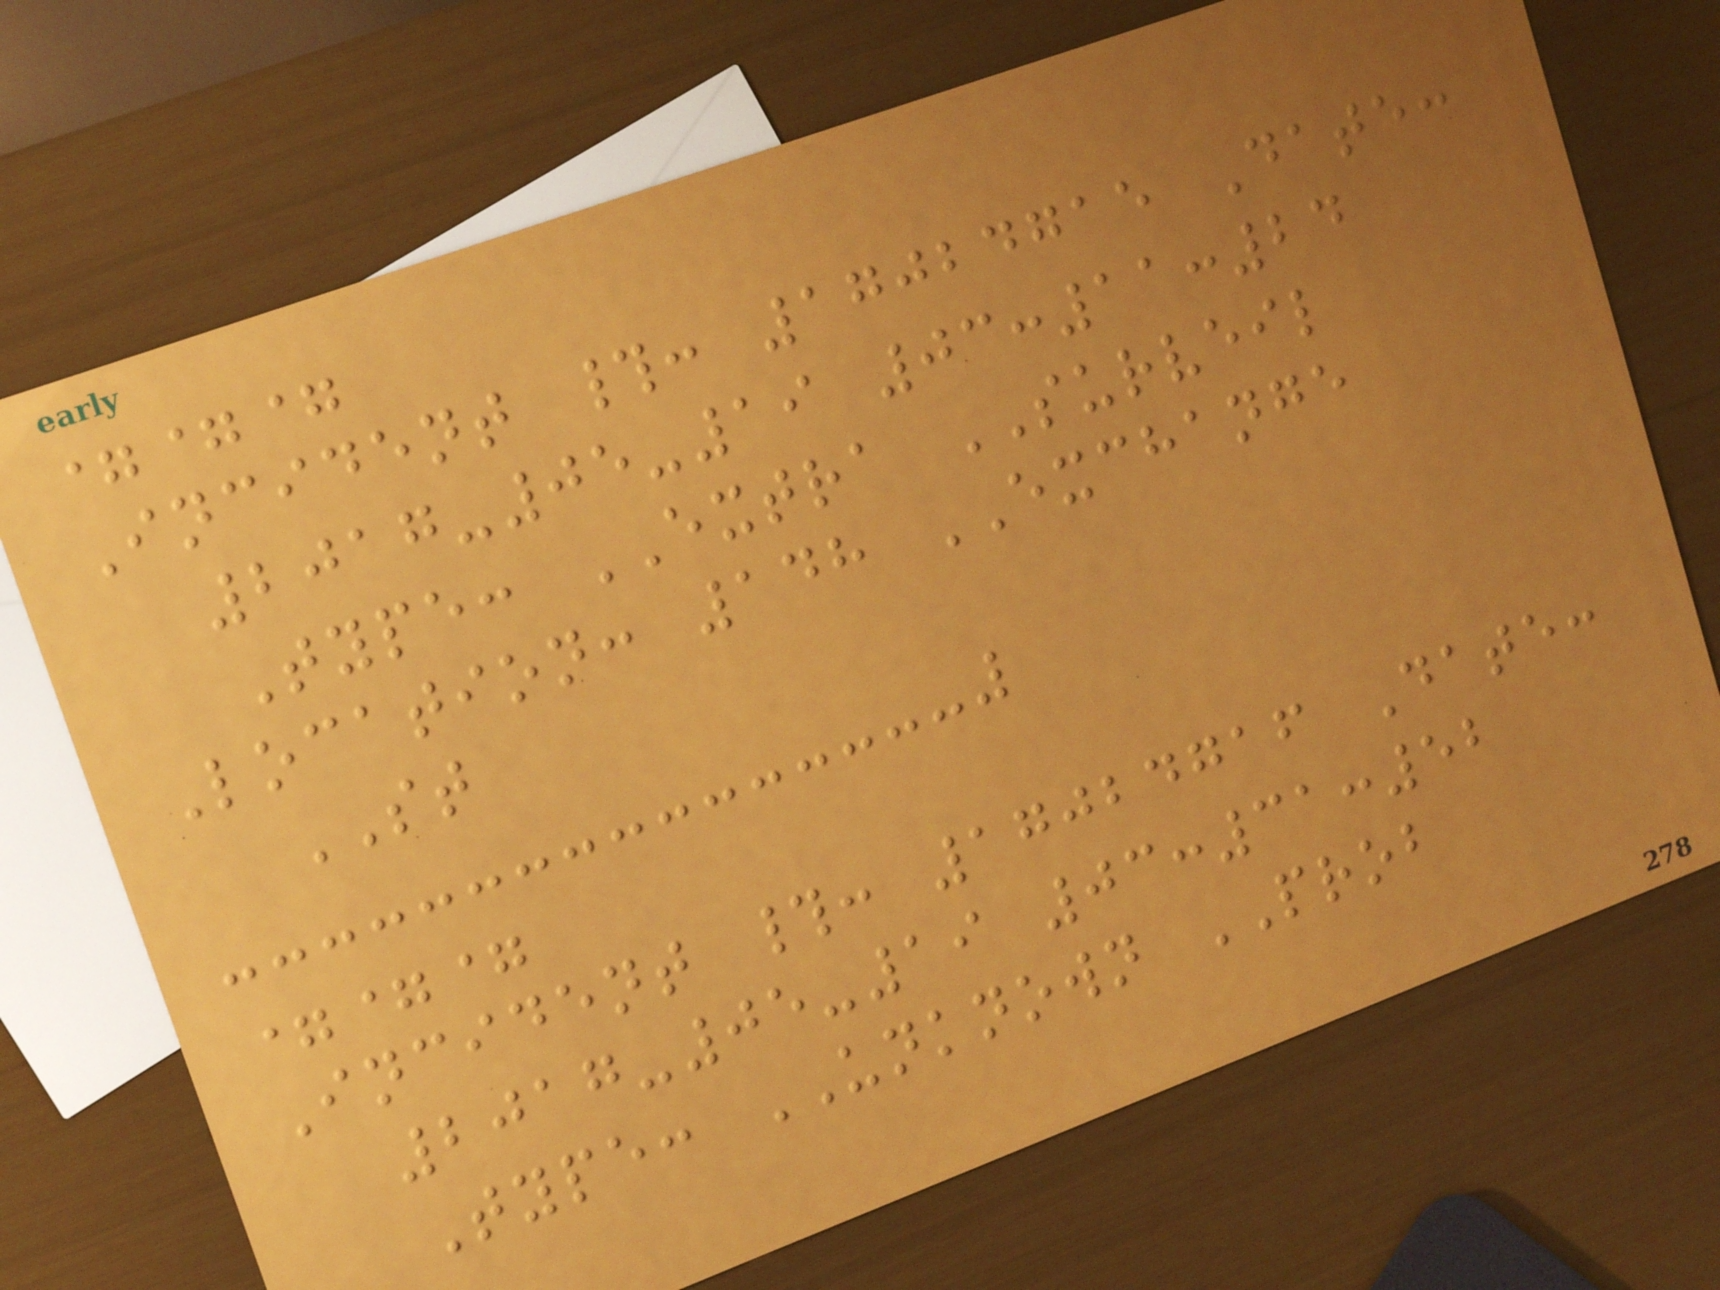===
Incident #: 17024715 Date:
2017-05-19 03:11:24
Type: EXTRA SURVEIL
Location: 148 EXCHANGE
ST
===
Incident #: 17024716 Date:
2017-05-19 03:31:52
Type: UNKNOWN PROB
